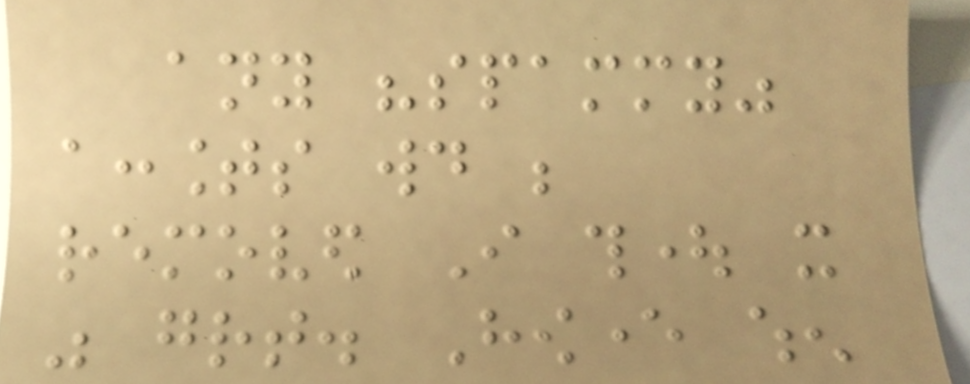any "spammy"
accounts would be
removed I thought it
was great. However when
